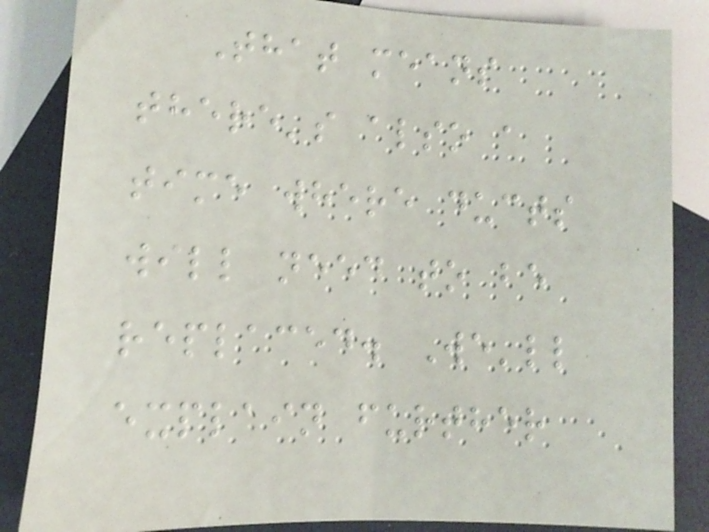That means
there's also a
time where ducts
will need to be
replaced. We'll
explain further
